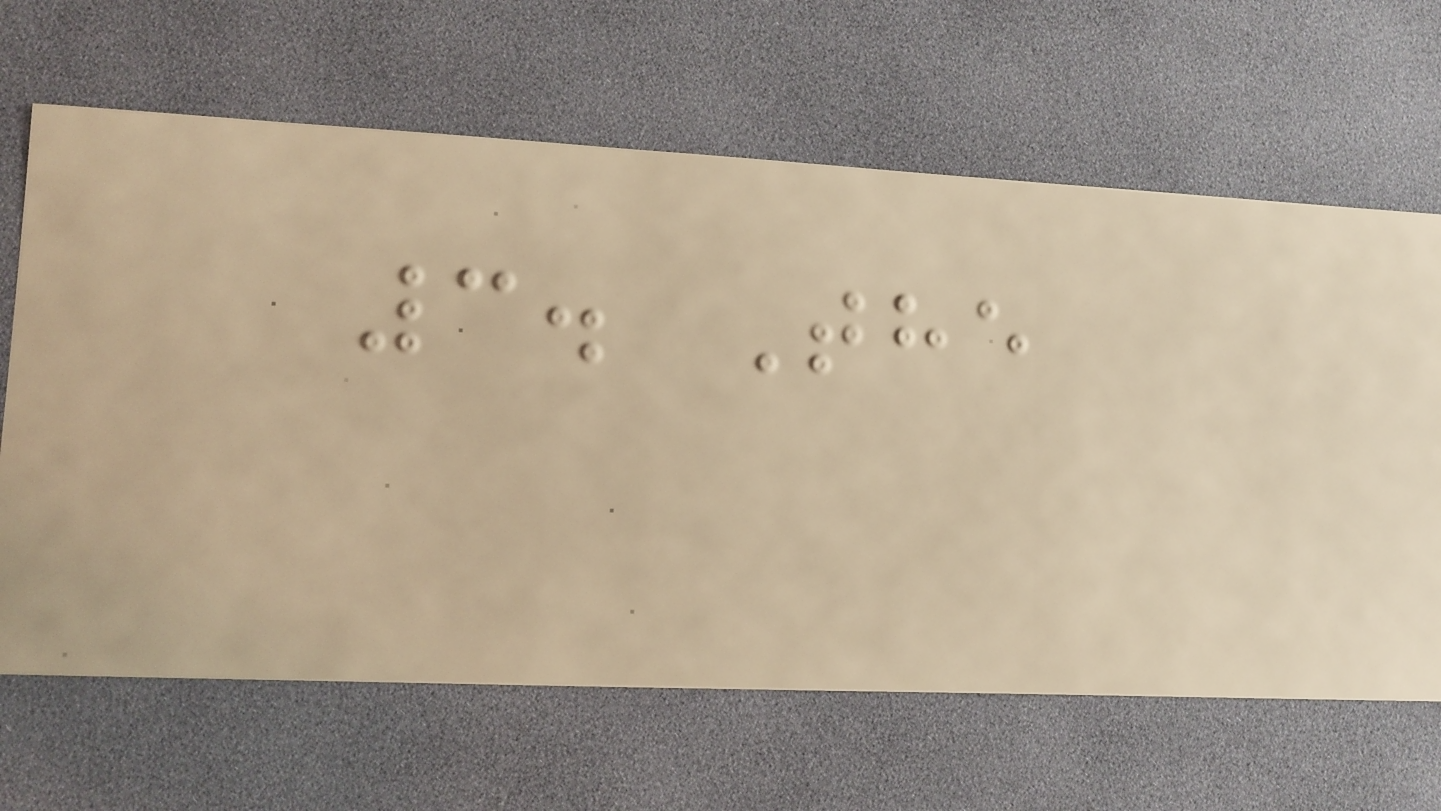3. The
